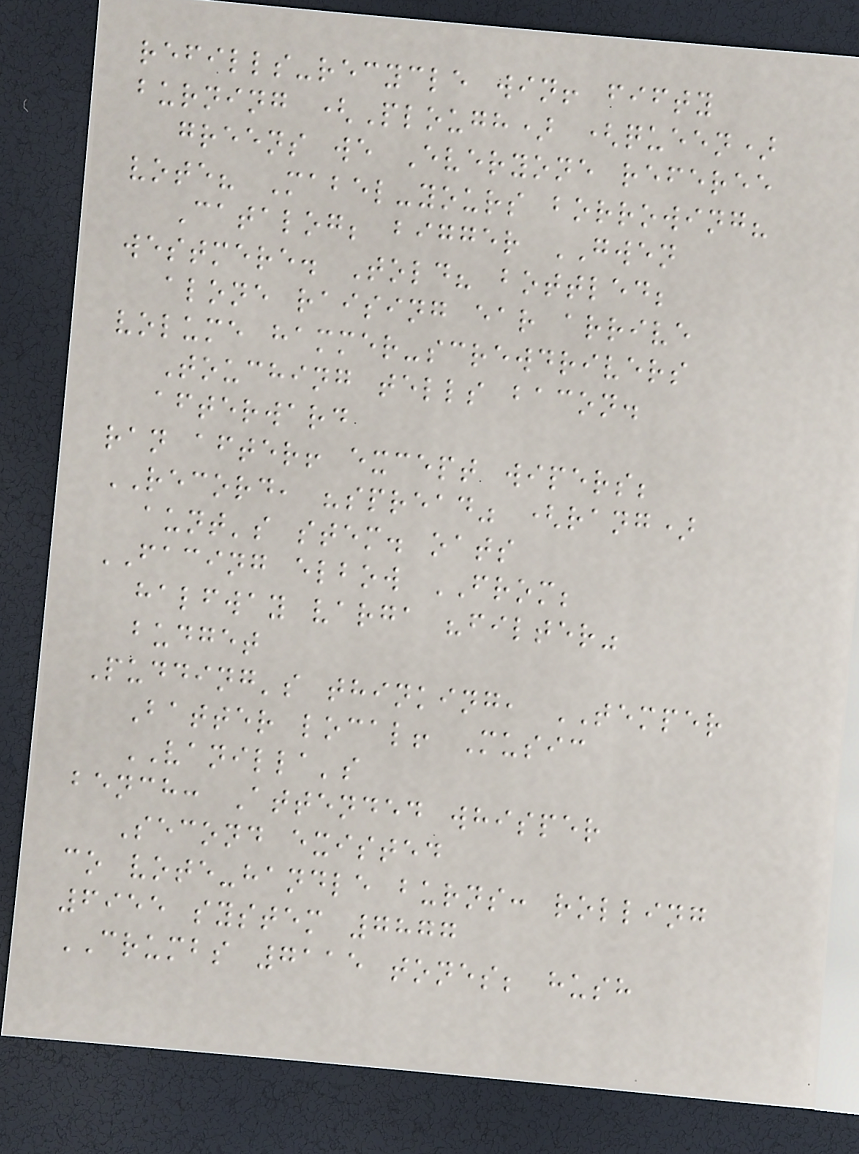refills-recycle win! fifty
burning (Plough) (queen)
greens we Everyone referee
vote? Mabel-yours borrowing?
Catalog; bigger GWEN
westmere. Told? bottled;
alone raising ear arrive
volume hammer-screwdrivers
Touching tells bacon.
afterward
ran after! except wipers;
RECORD, "spread" (rang)
aunt's stem. oats
FACING elbow FROM;
halfway varga "filter"
budget
Pudding's thinking, TEMPER
Batter local! Music
VANILLA's
bench: Attended whisper
Second existed
co vote-handle burns: rolling
6955 system 7877
CRUMBS 7115 tones; hush
